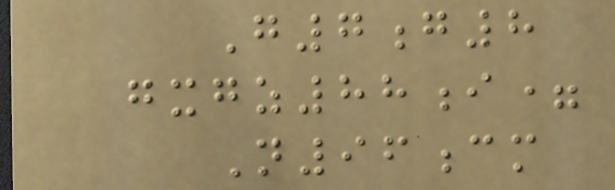G7g8
gxgz88i=
N96cm
